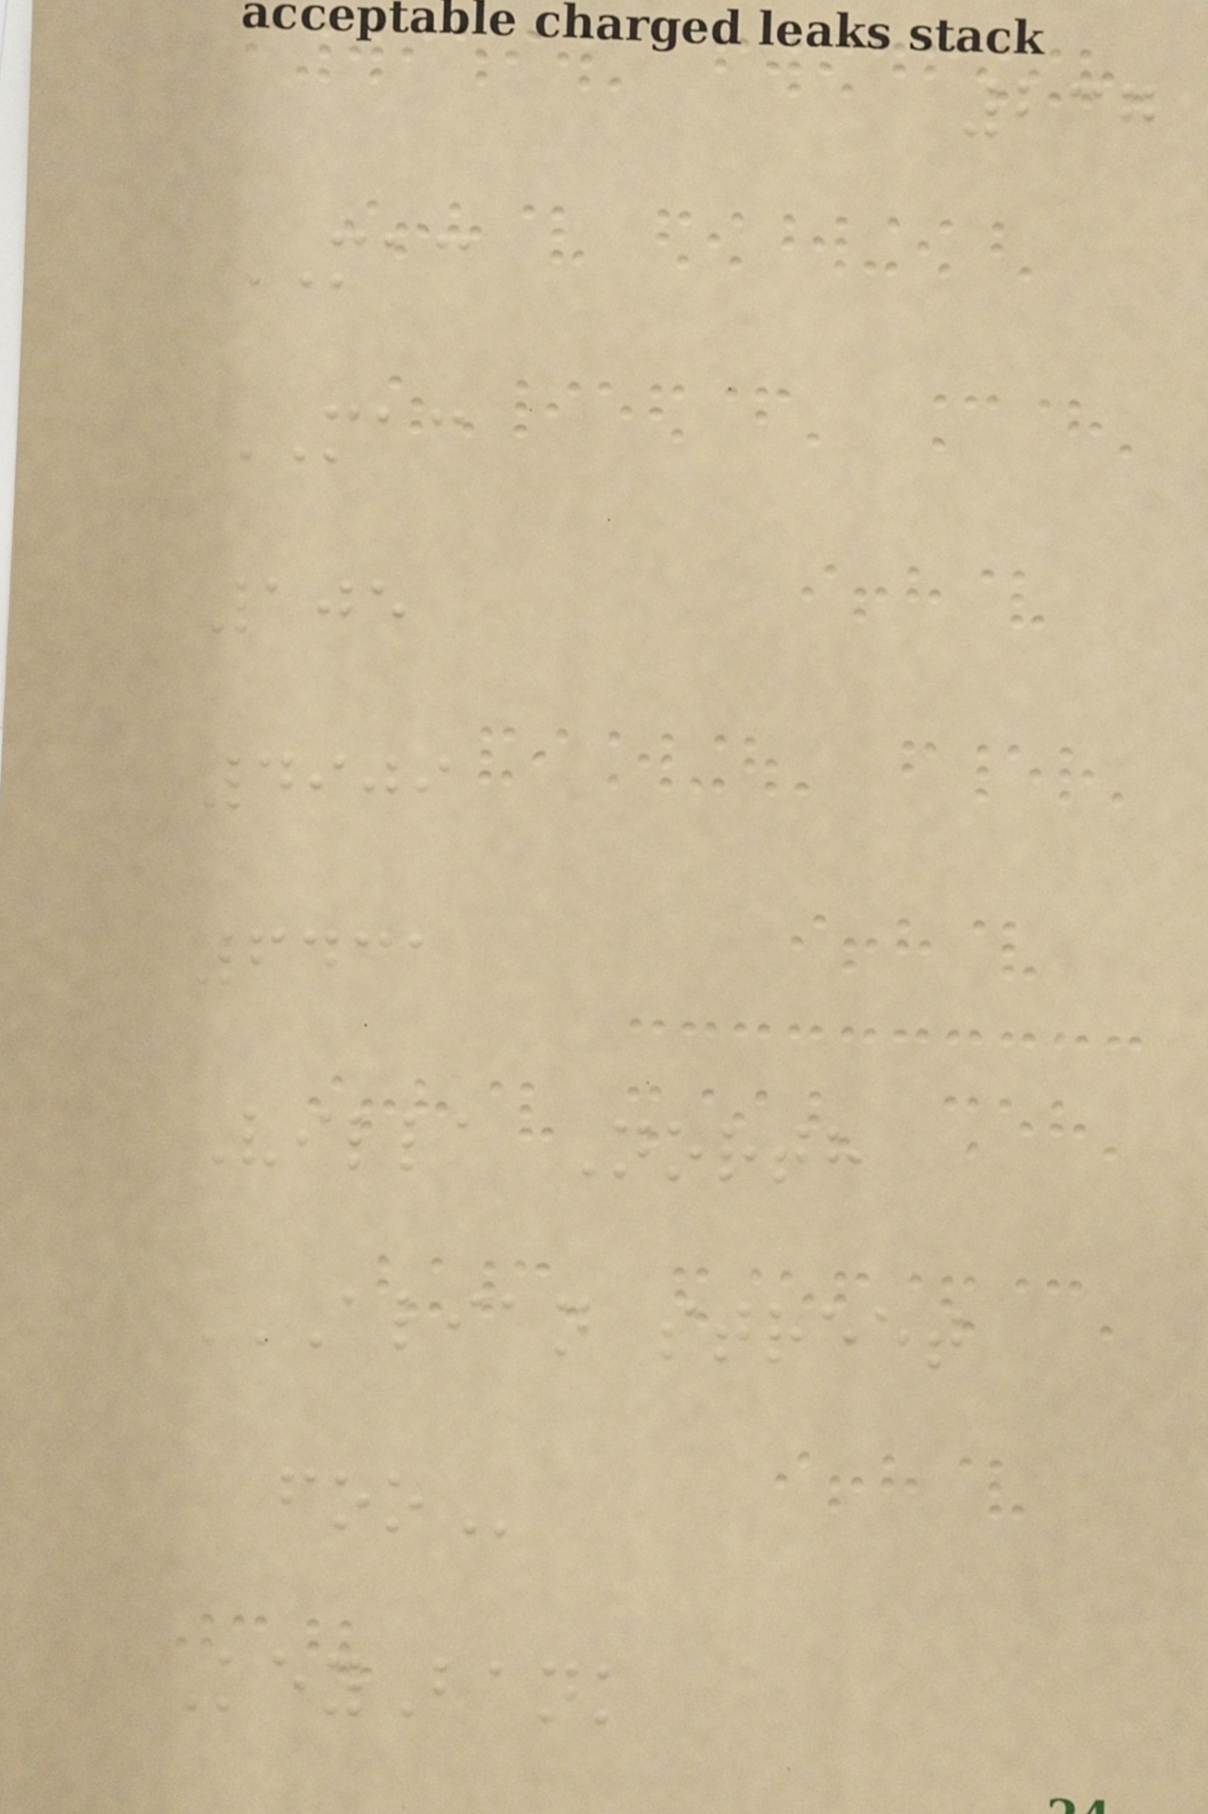237
MAC
MAC
105
4909
6431
Villa North
ALIAN STREET
FOO
KeyBank
